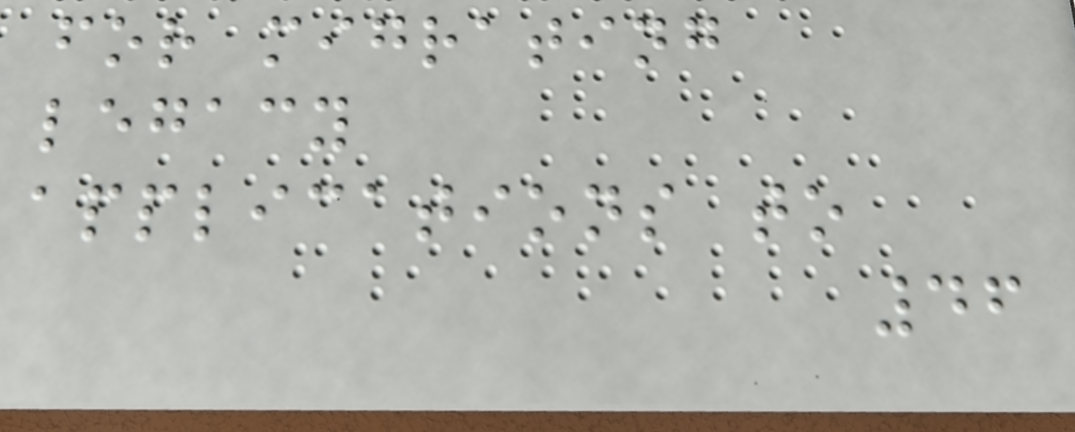for migrating
legacy
applications to
46
